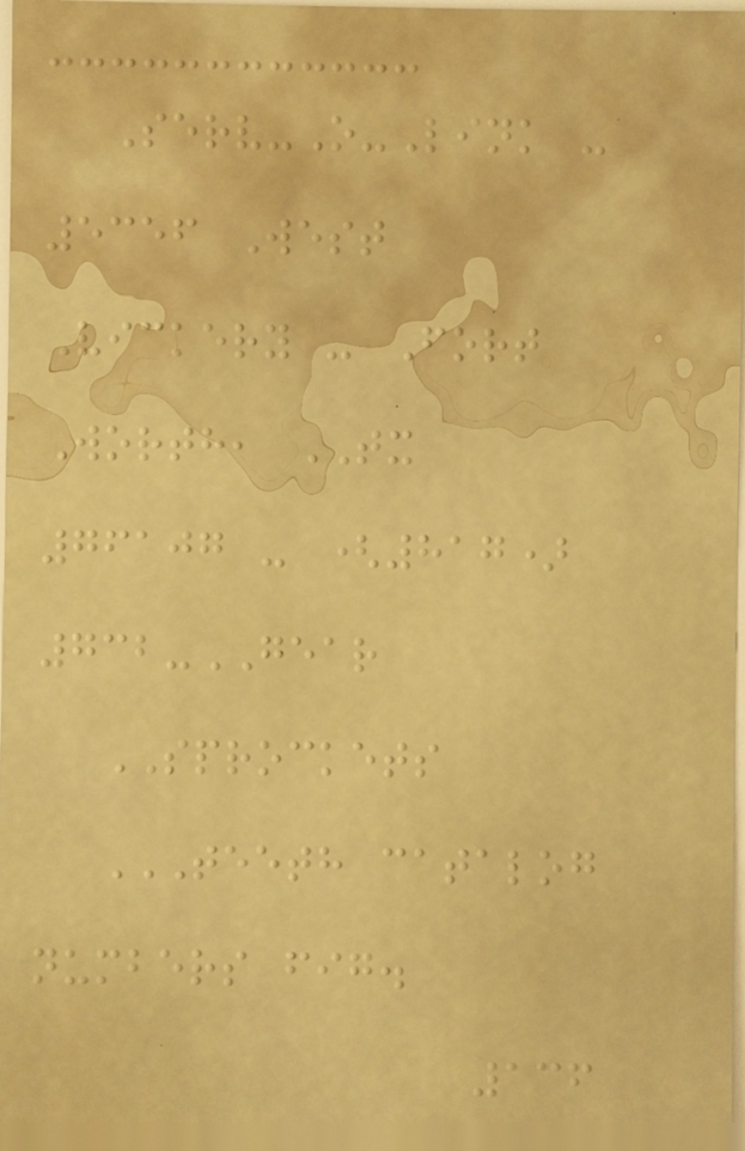Serv-O-Link -
5356 West
Vickery - Fort
Worth, TX
76107 - (817)
732-GEAR
SPROCKETS
TEETH CATALOG
NUMBERS FIG.
136
